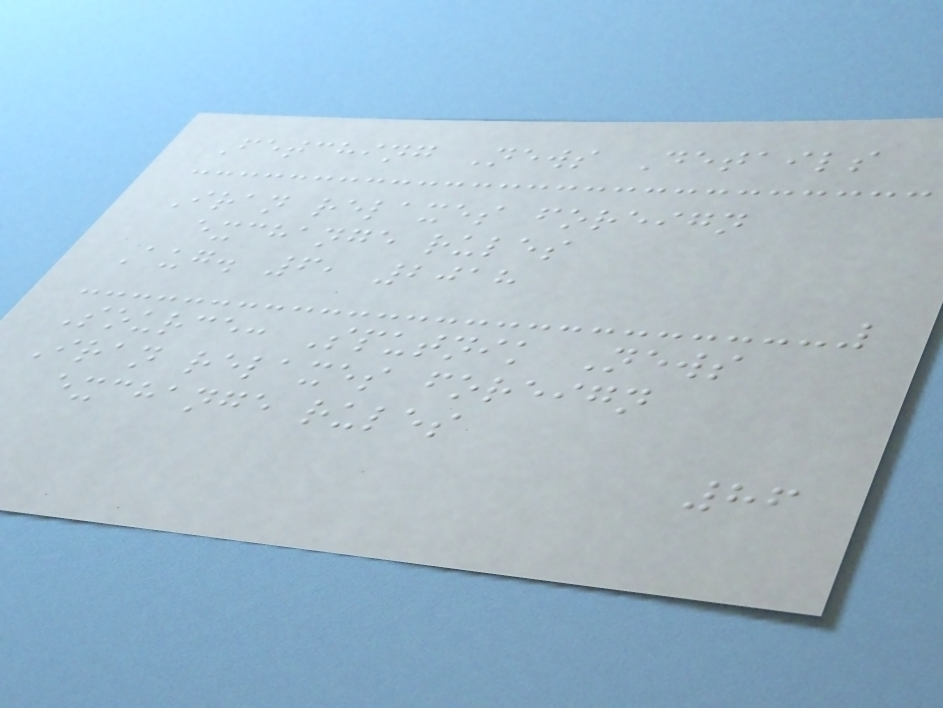Fetching News Details
Iran relaxes foreign
exchange rules
Aug. 6, 2018
Source: Sputnik News
Iran relaxes foreign
exchange rules
86
